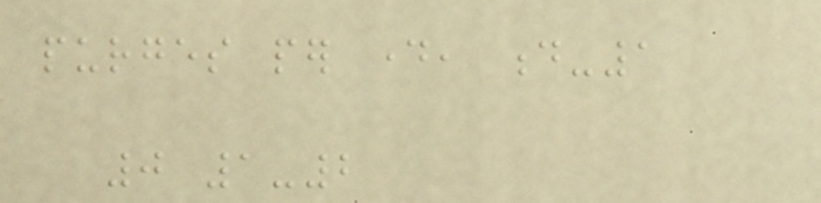purges per day, d-1
0 1-2
